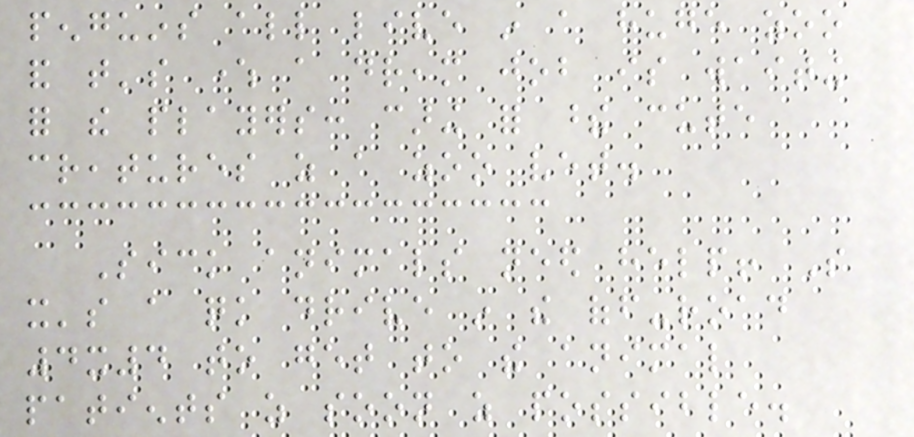penguins all live in a huge zoo
and that's where a dream job is waiting
for the players: caring for these cute
creatures as a zoo vet.
Sick animals need help! So
it's a quick drive in the off-road
4x4 to get to the animal
patients as soon as possible.
